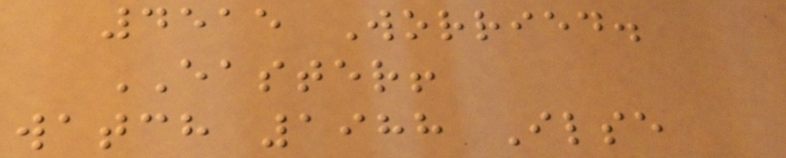4515 Worried.
EASTER!
watch 1988 Ilse
